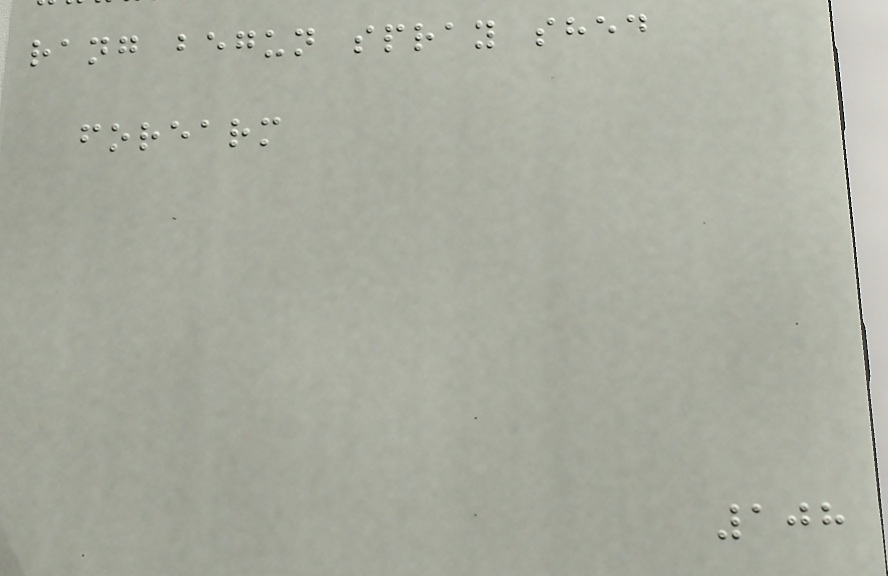rang begun spray shed
forearm
108
